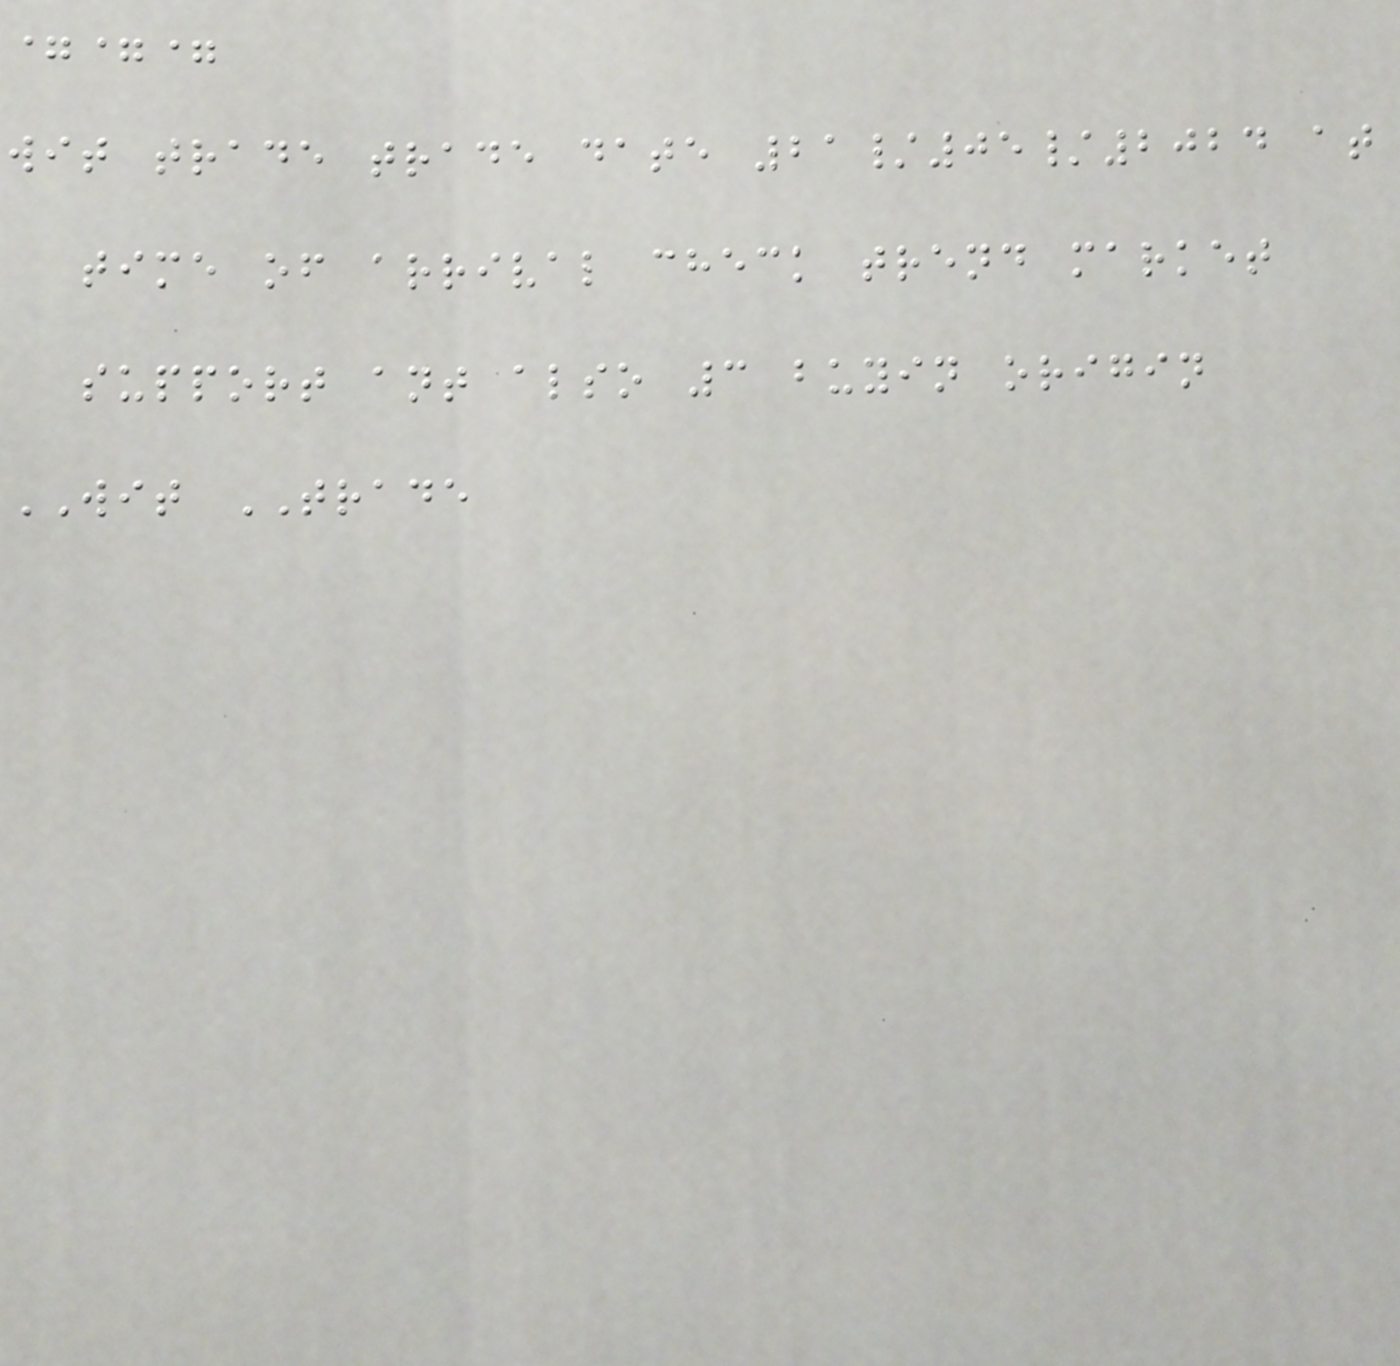===
wit trade trade date 21/05/2024 at
time of arrival check trend market
support ant also 3 buyin origin
WIT TRADE
